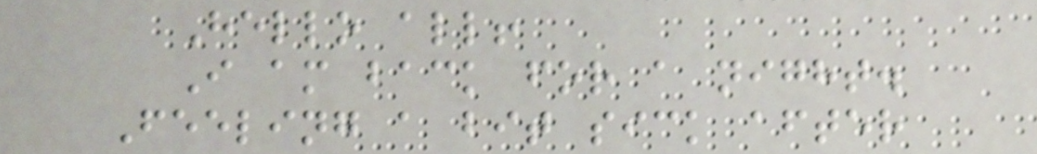Hello all!
I am back for a night.
Feeling a bit sick after
